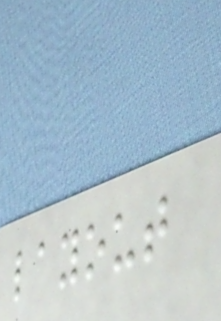layout
